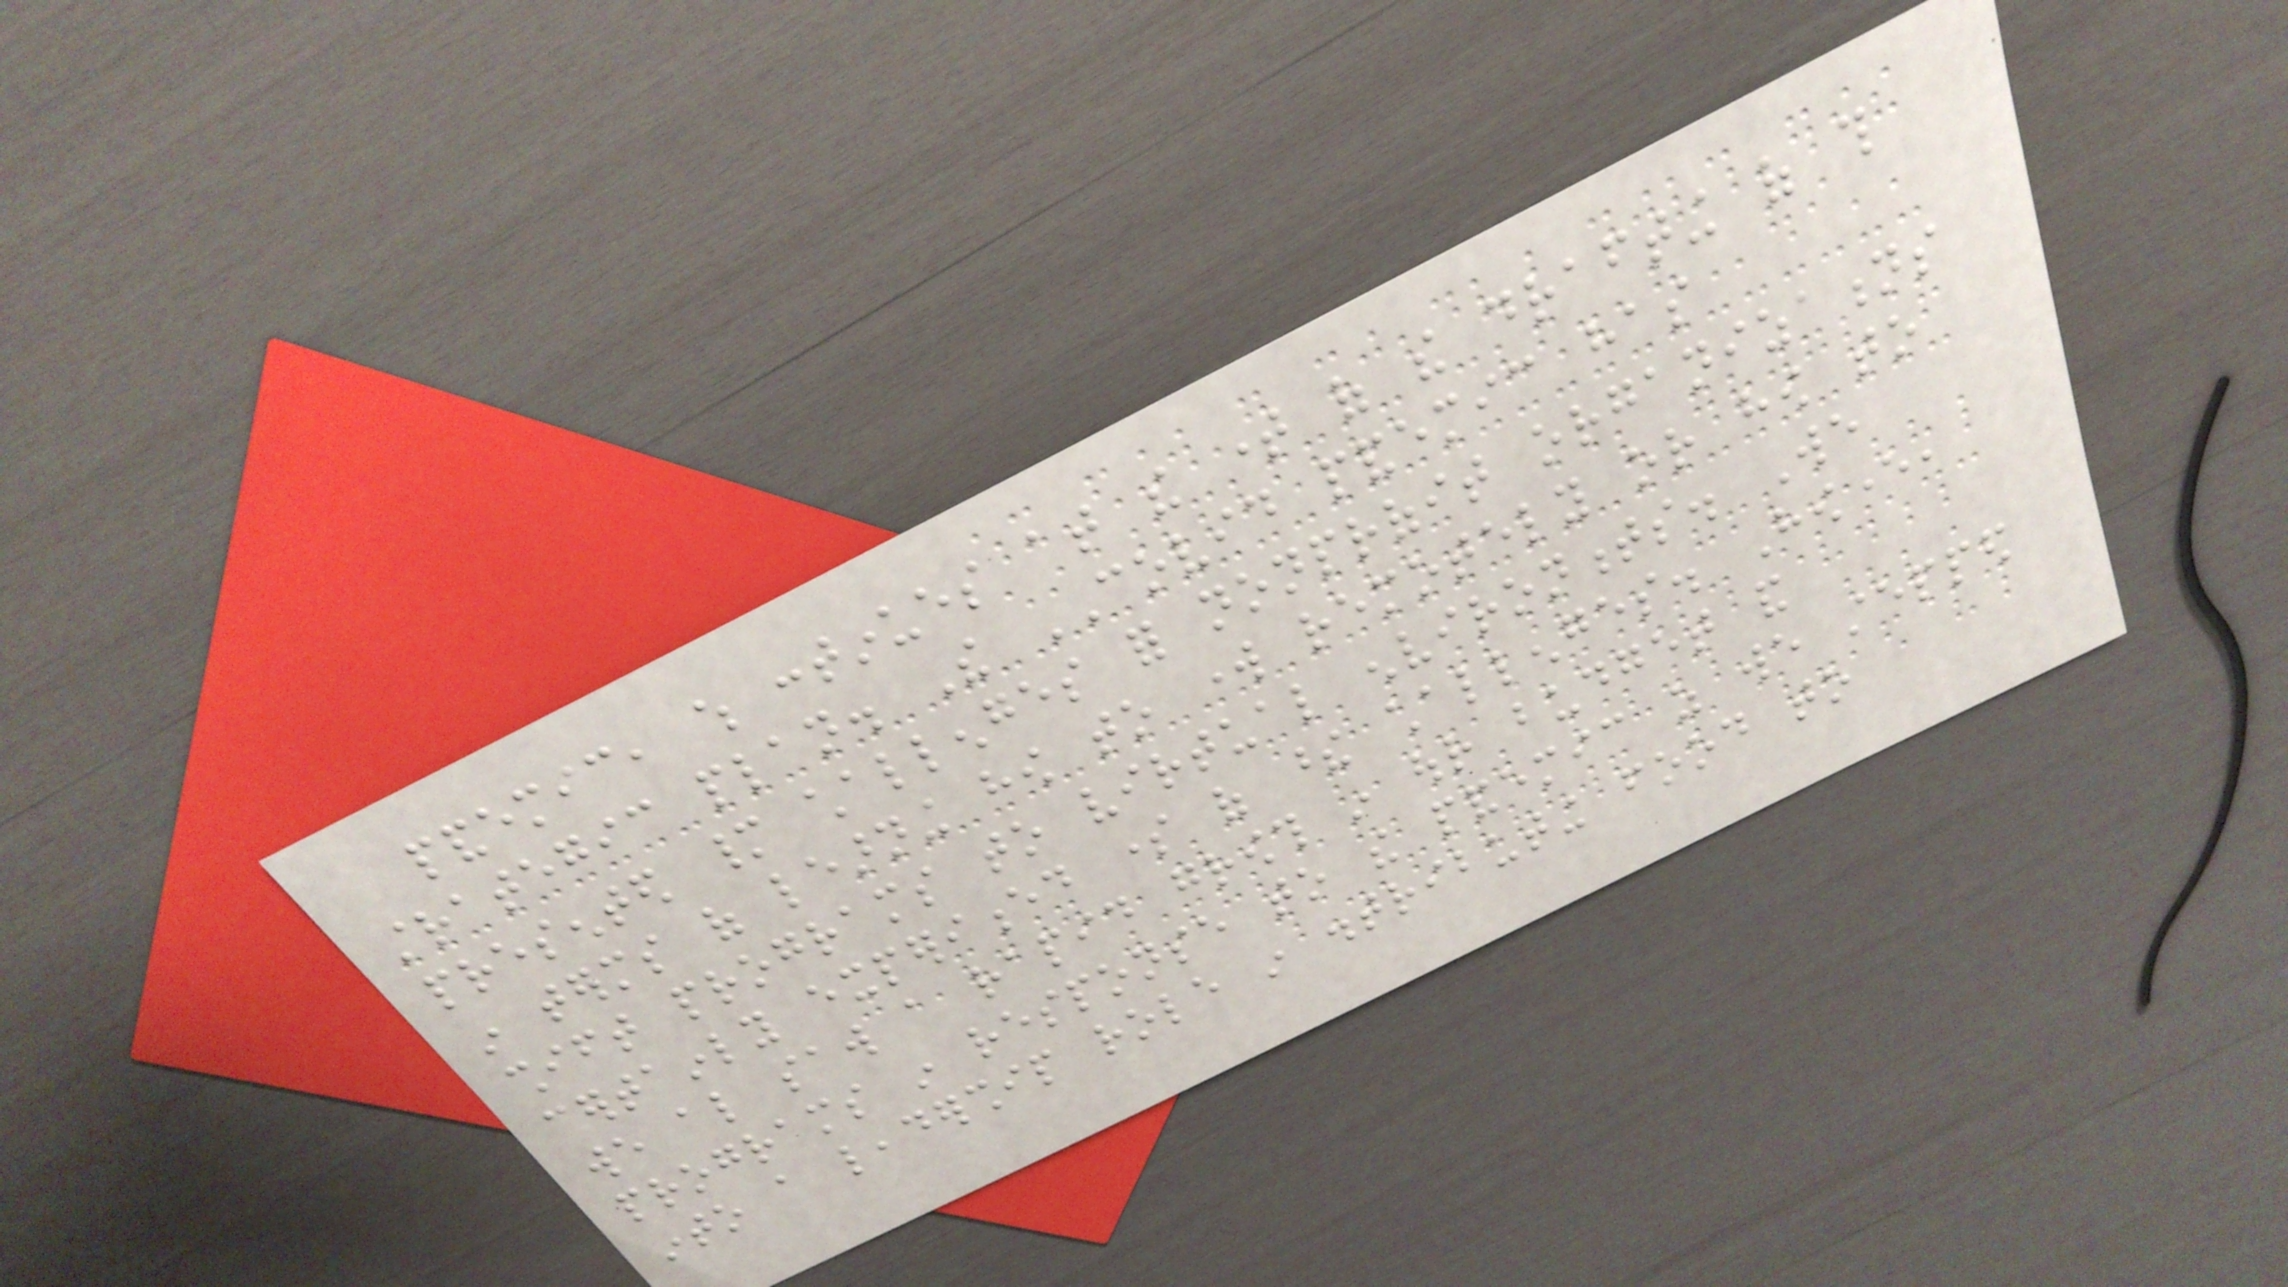pandemic, which continues at the time of the drafting of this
strategic plan. The COVID pandemic has
presented many challenges for nonprofit organizations
in terms of learning how to work remotely or how to
shift programs to virtual environments. We
certainly experienced some of these challenges. However,
we also saw a rapid growth in our budget and
programs in response to the pandemic as we stepped
into a leadership role in distributing food to
